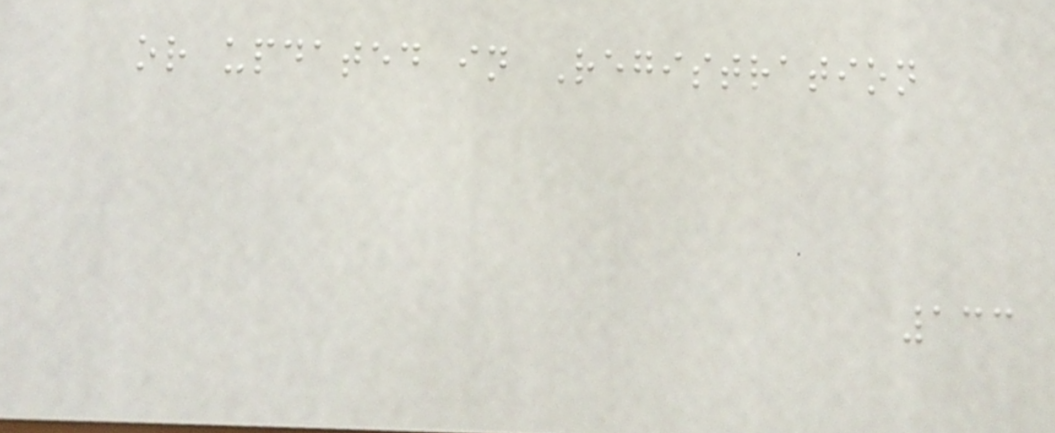or updated in Registration
133
